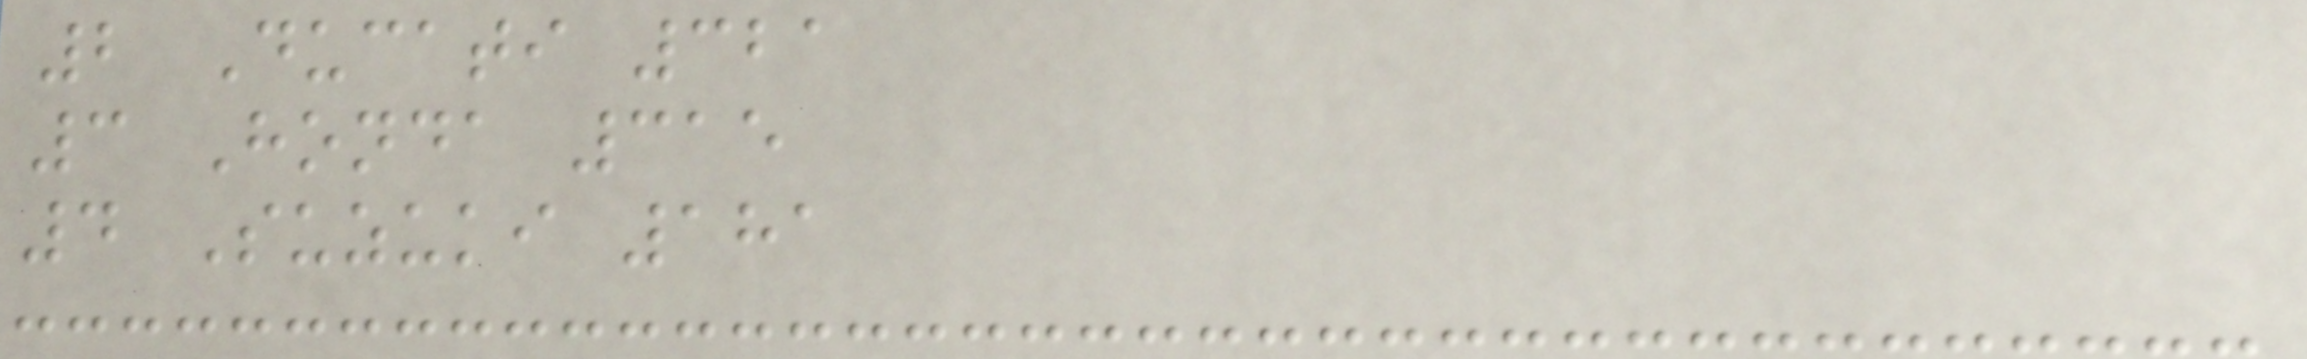2 Ducati 321
3 Honda 315
4 Suzuki 181
